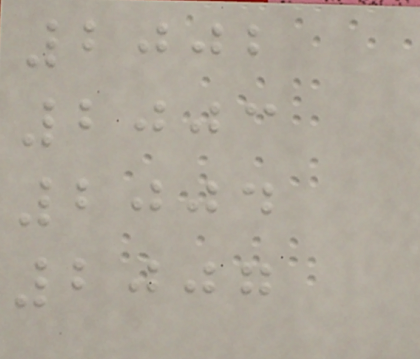2002
2003
2004
2007
